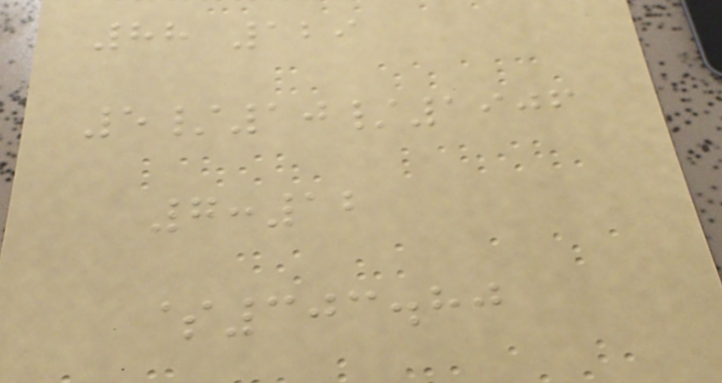88 129
5/10/1906
7:12
$303.80
